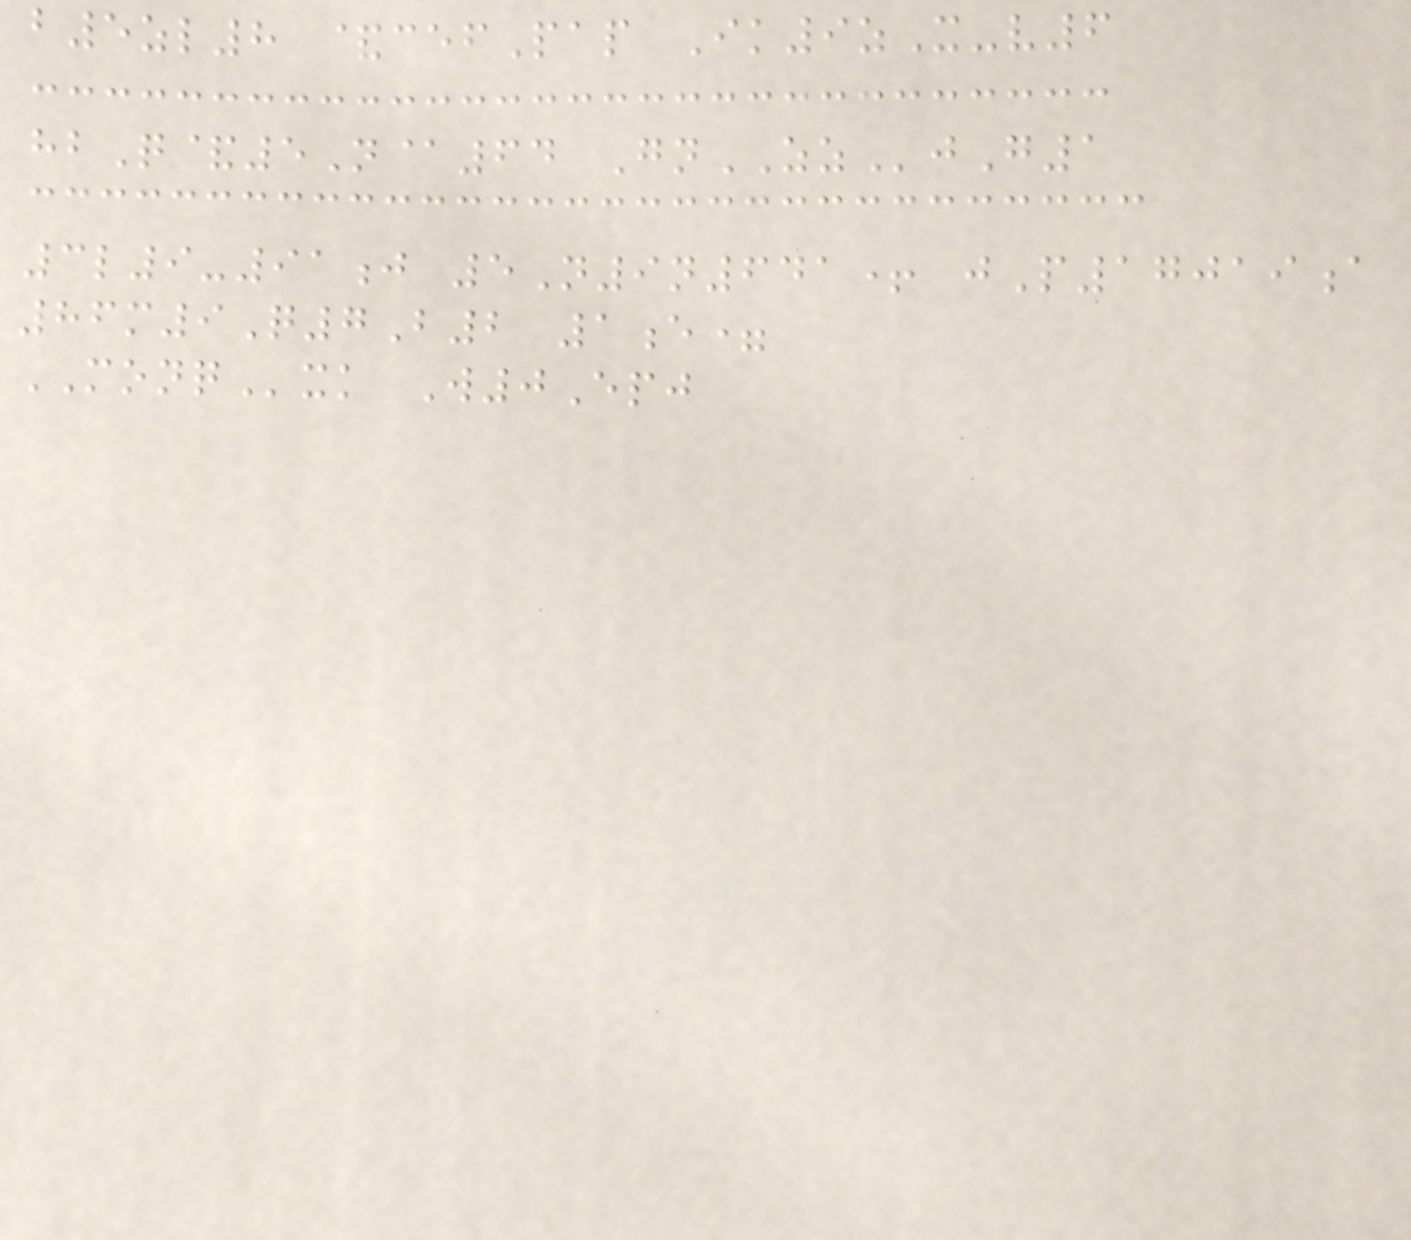b5zl8 &cefPap Ik9zX-v6
hbQ&5N@64 GnZZjG1
3l9-91j 5N9n641+ jP17019a
86m9Q7B2 1e=
MONQxk W0Epj
